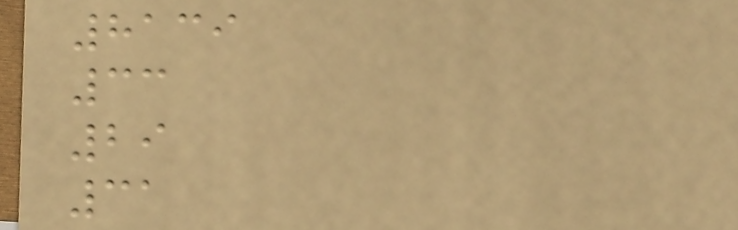8139
33
29
31
